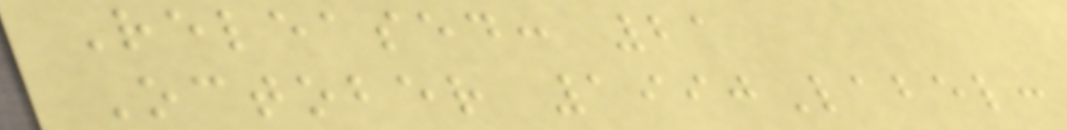Released: 21
October 1990Label:
